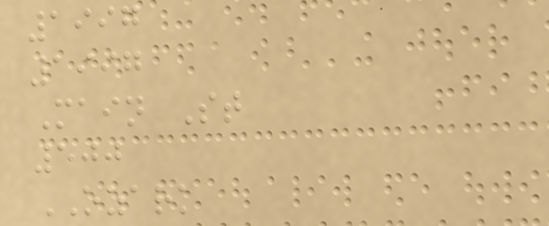1997
1997
Main St
500
OZARK
